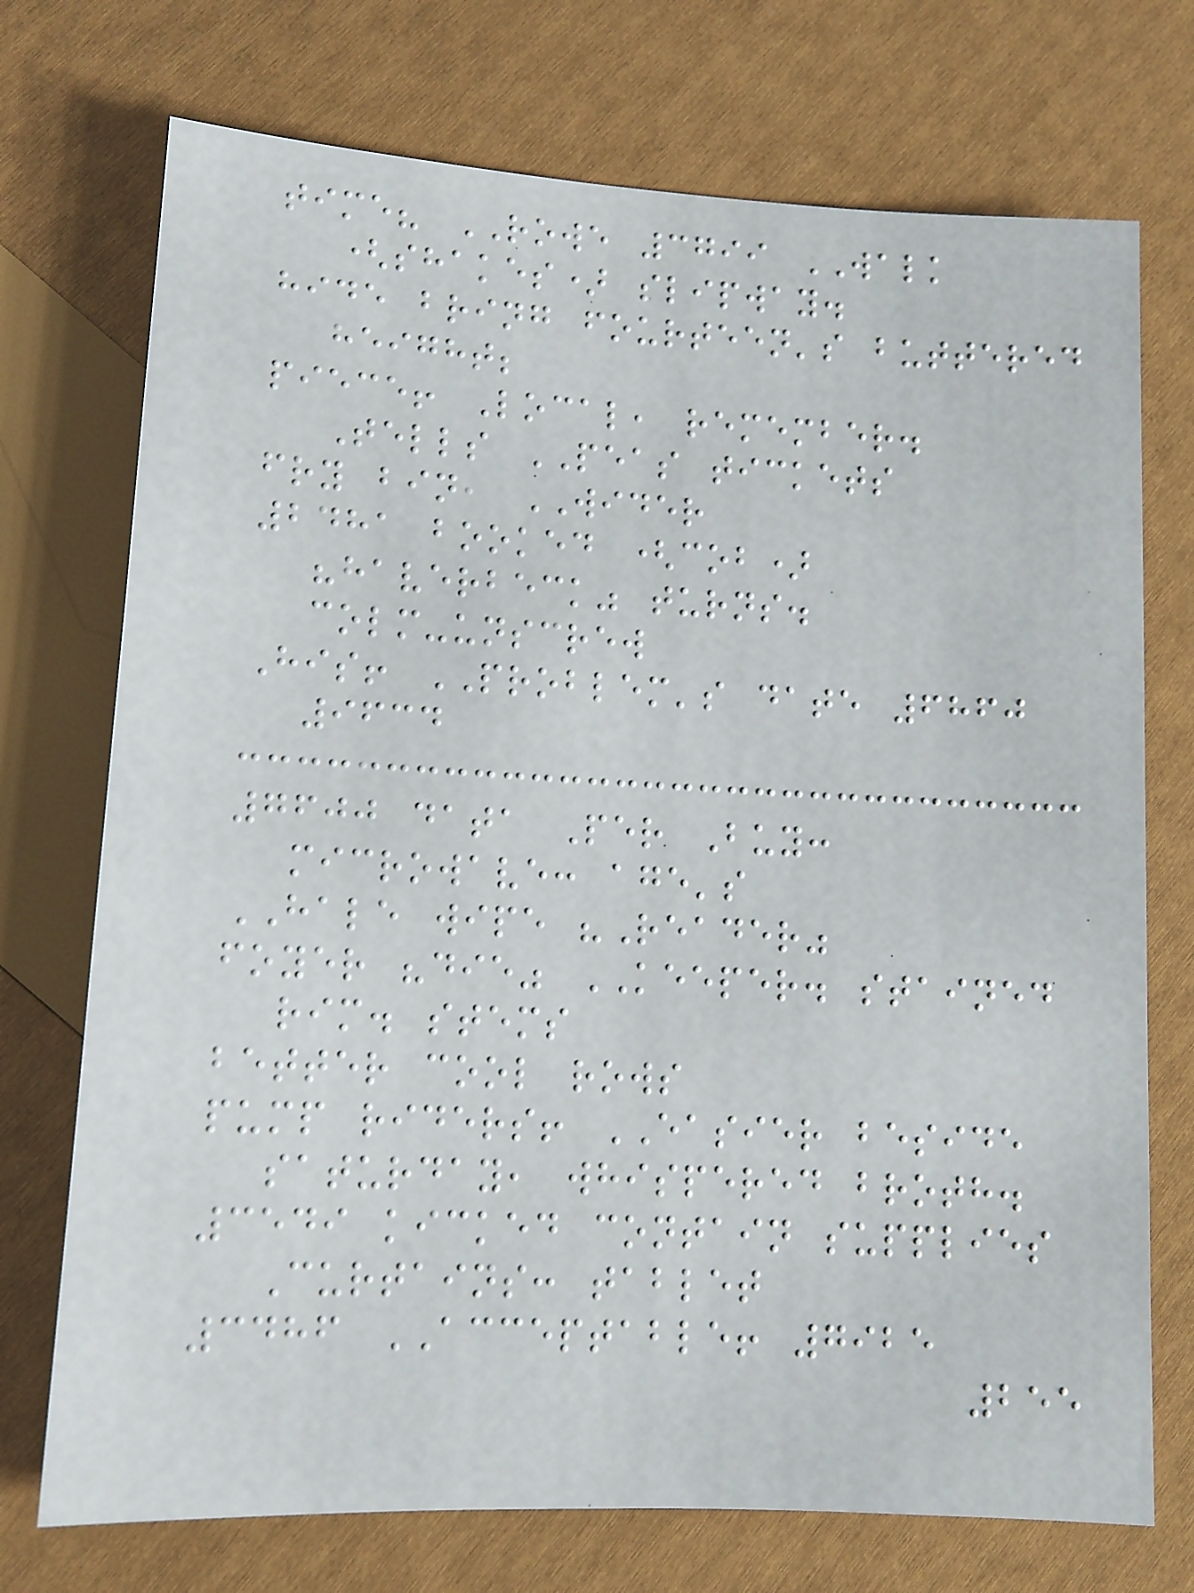time? ROWE 3799 WALK
(shakes) slipway.
hide bring fourteen's buttered
height;
piece! Local, remember.
Tells PEAS tickets
fry bin, WIDER
2481 booked (cob)
"haverbeck" turns.
colm-unscrew
His! PROBLEM's date 6860
9634
7600 data Per Buy:
microwave: age's
HALE wipe "Reader"
foyer "die" KEEPER. stained
rim. stems
better cool rows
pump riders! EASIER beside
saturday, whispered broth.
3549 kicked contain supplies
Curtains: tablet
3486 ACCEPTABLE! 7925
255
